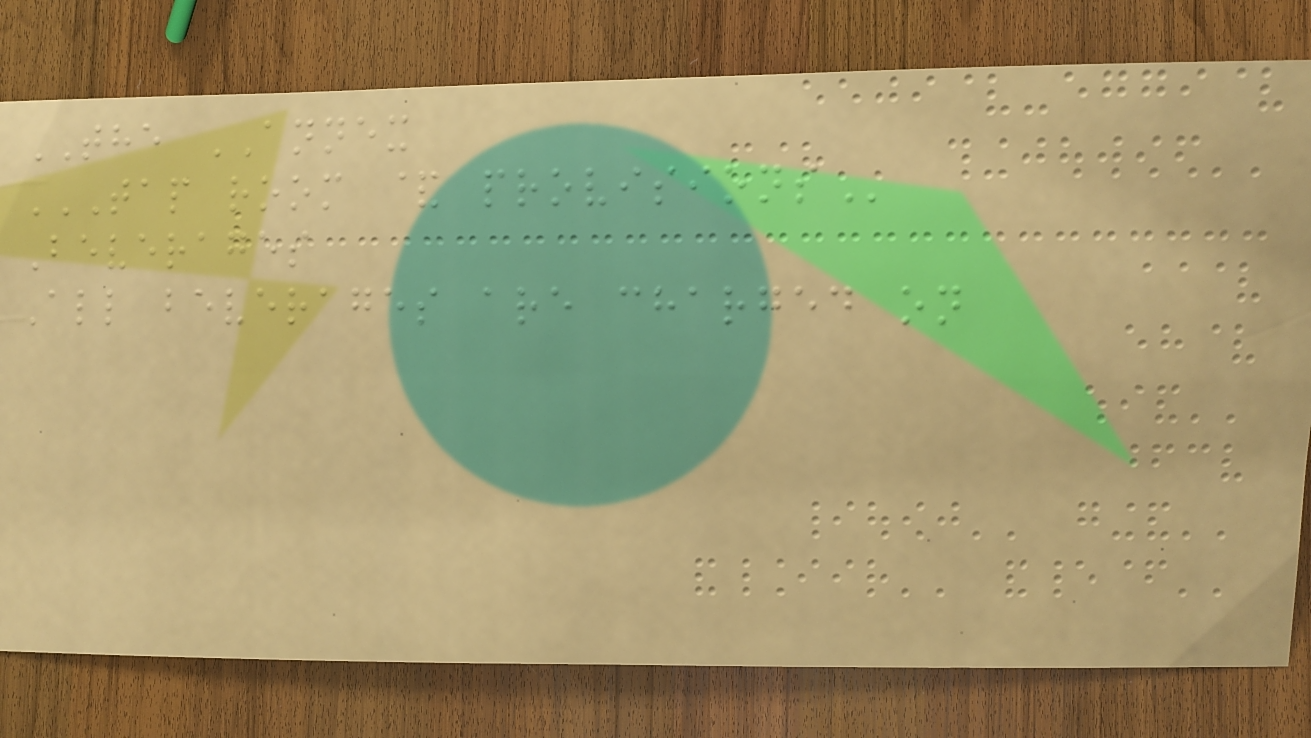THE ANNEX
TAP ROOM & PROVISIONS
Beverages
All beverages are charged on
